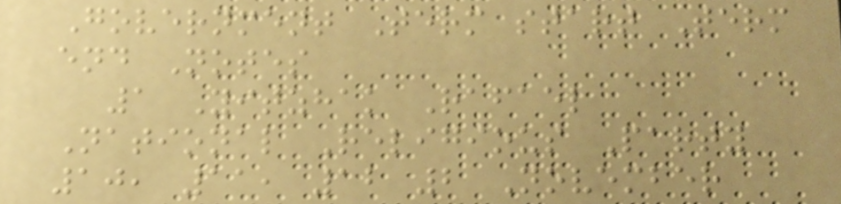Government Term start Term
end Notes
1 Yitzhak Rafael
National Religious Party
10, 11, 12 2 November
